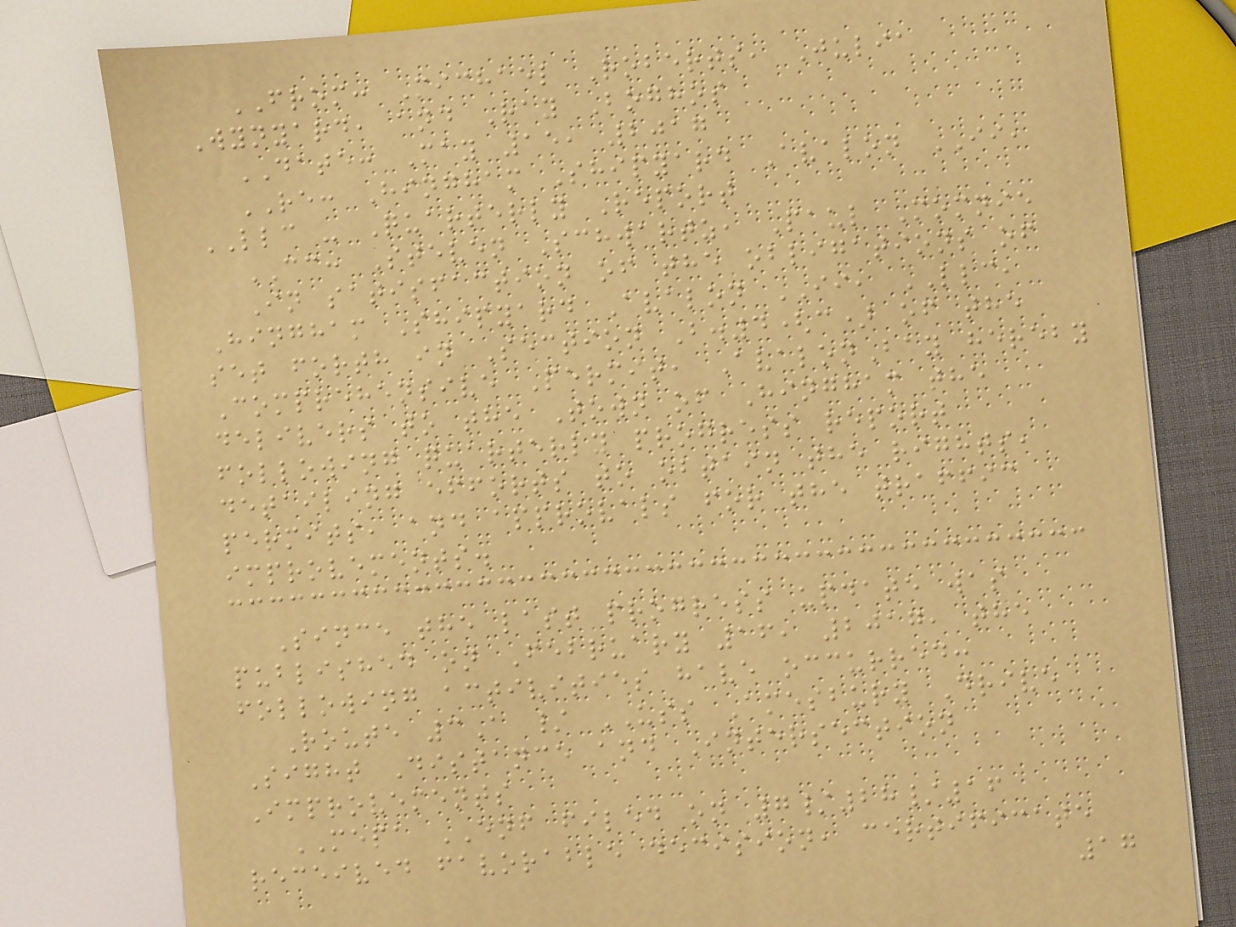FROM: Michael Roberts, Julia
Wynyard, and Ray Boghos
DATE: May 15, 2017
RE: Hingham Shipyard Avalon II,
LLC - Quarterly Report
CC: Steven Schwartz, Paul Momnie
In satisfaction of the obligations of
Hingham Shipyard Avalon II, LLC,
set forth in Section B.4(c) of the
Comprehensive Permit, AvalonBay hereby
delivers to the Town of Hingham the
following quarterly progress report
detailing efforts to obtain the rights,
permits, and approvals for the traffic
improvements.
Since the last progress update was
published on February 16, 2017, the
following activities have occurred:
Route 3A / USS Amesbury Drive
Sight Distance and Intersection
Improvements
MEPA ENF filed on 7/28/16
received favorable decision, certificate
17
